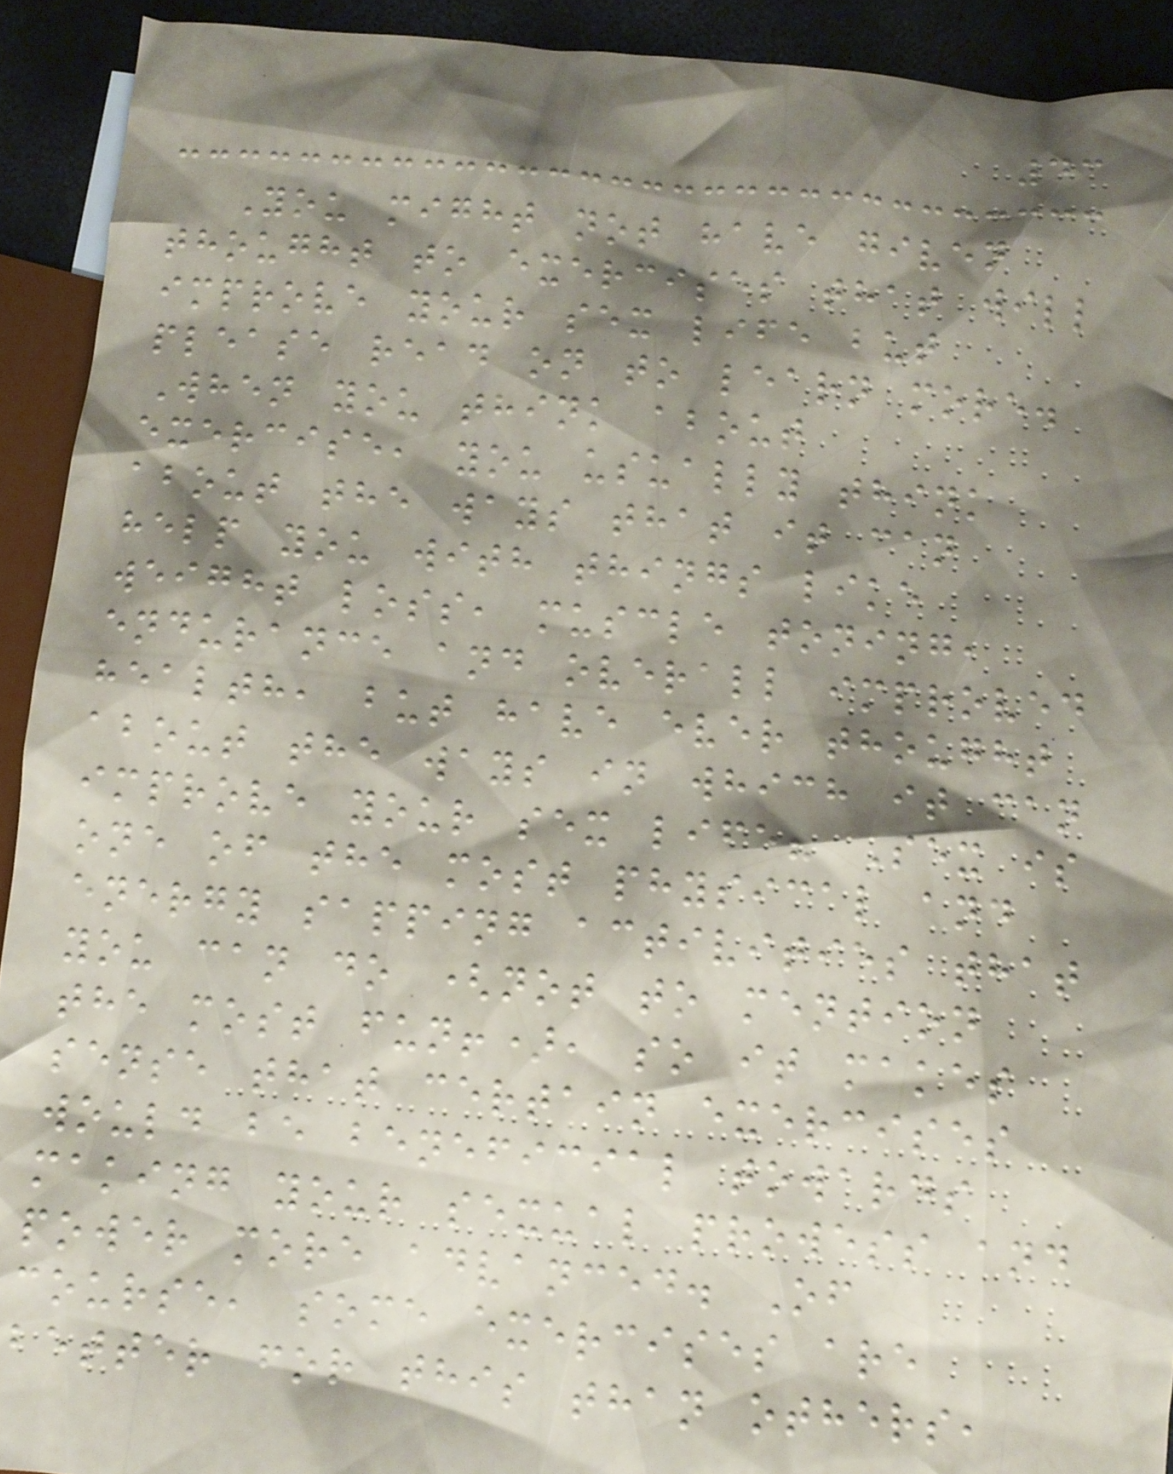43
You might not have given
thought to exercises that will
improve your sex life but
please read on to learn more.
When you think about
exercise, you usually think
about the ways that it can
help you with things like
weight loss, muscle toning,
endurance and overall improved
health, but have ever thought
about the ways in which it can
improve your sex life? Sex is
one of the most physical and
energy sapping activities that
you can do (not to mention
the most fun!), so it makes
sense that certain exercises
would be beneficial towards
making your sexual prowess and
power more advanced. Of
course, some exercises are
better for this than others,
